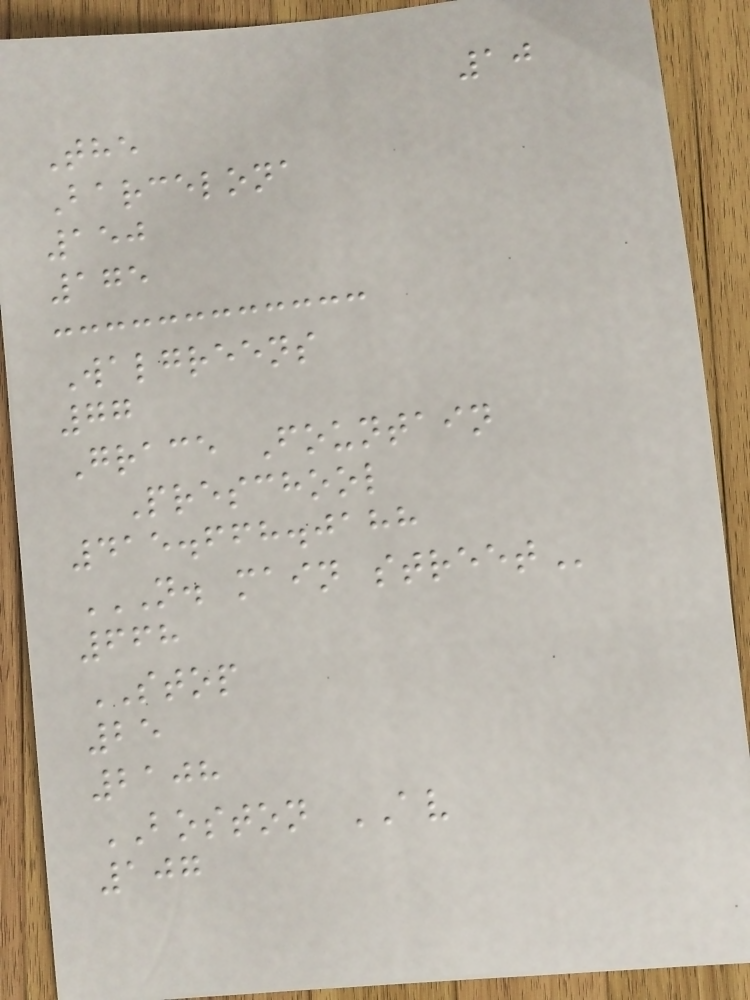10
The
Barcelona
150
175
Walgreens
77
Grace Fountain
Preschool
415.668.0188
N. MAIN STREET
668
STOP
25
2108
BOSTON AV
107
